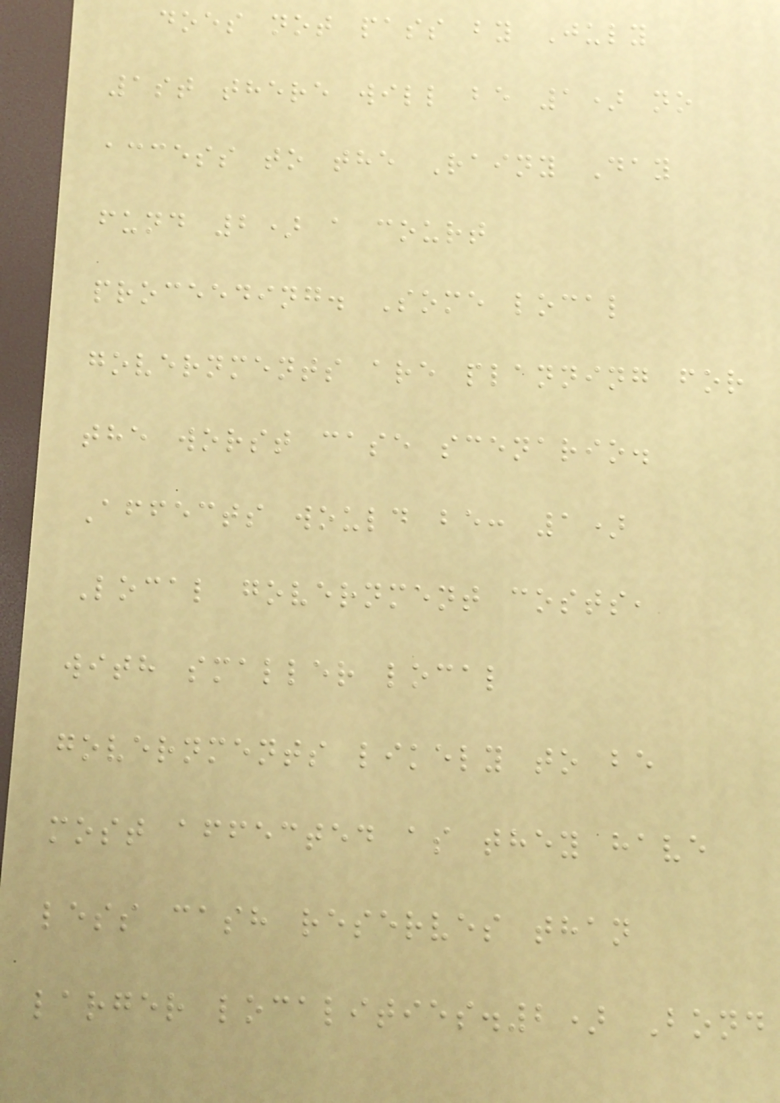does not pass by July
1st there will be 1) no
access to the Rainy Day
fund 2) a court
proceeding. Some local
governments are planning for
the worst case scenario.
Affects would be: 1)
Local government costs,
with smaller local
governments likely to be
most affected as they have
less cash reserves than
larger localities.2) Bond
